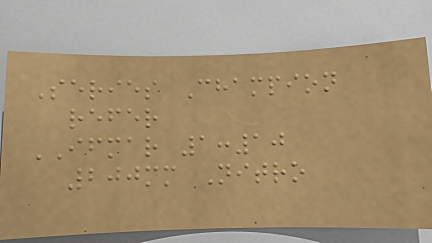Series Champion
refer
IFMAR 1:10
200mm Nitro
